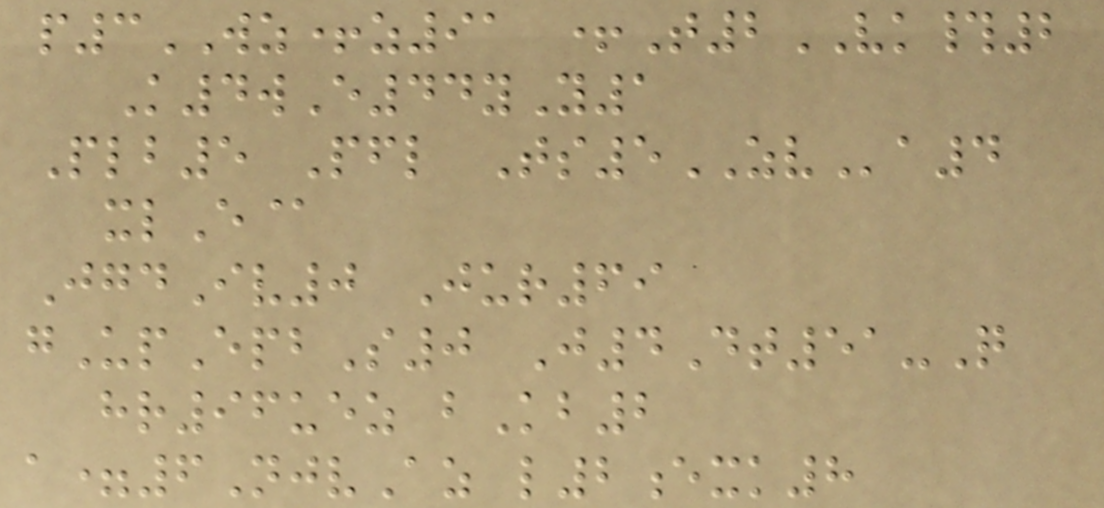p3WZ+z91 +T2VK#2
K4wE44yY1
Plb5 Pfl Ts5ZVa4
xlE@
JgdIv0 Jur69
gUpEpbS0 J4Dt51-Q
hr96uez bKb2
a=6NjvAz l2exk8
